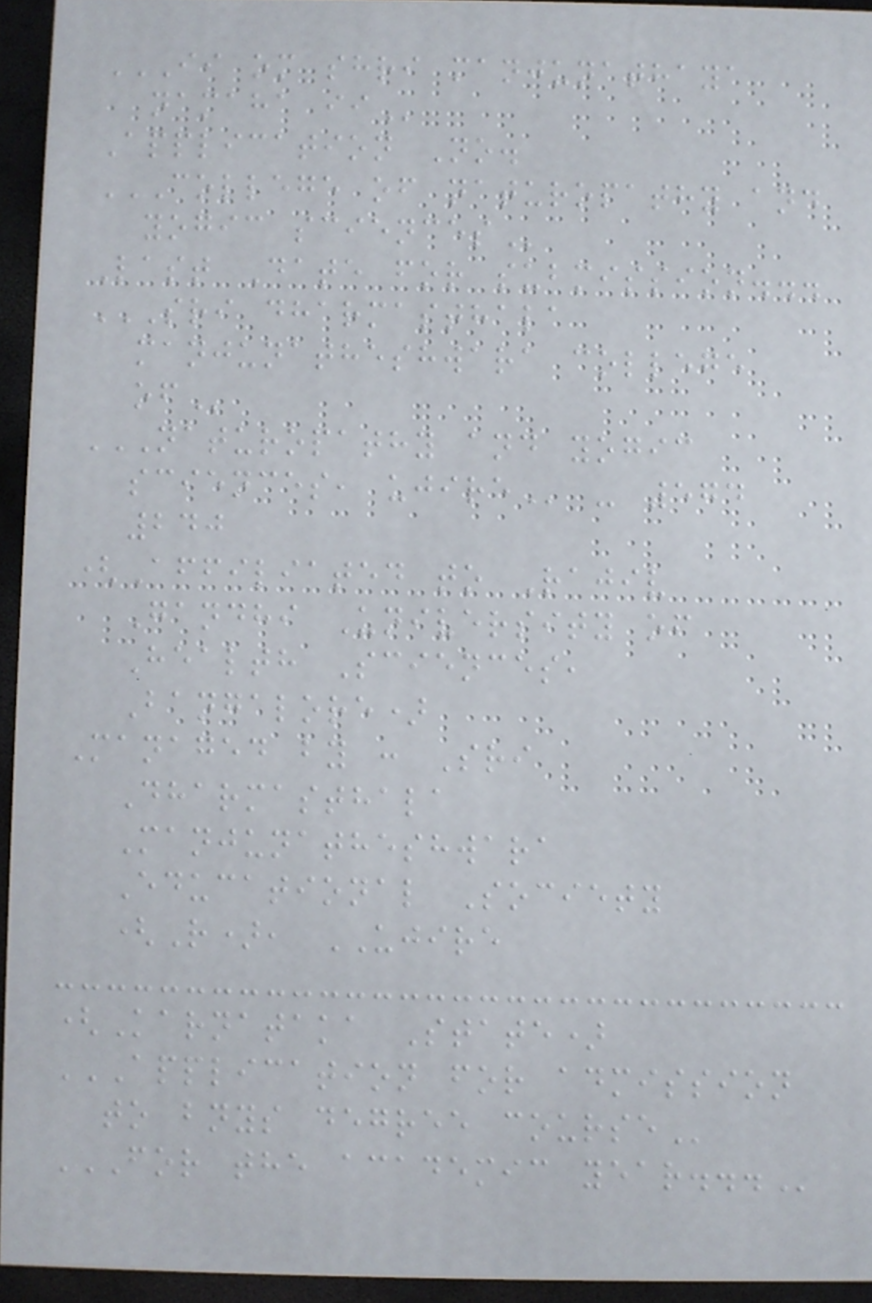II OM SHRI MANJUNATHAYA
NAMAHA II
Application No.
COLLEGE OF NATUROPATHY AND
YOGIC SCIENCES
Last Date for submission...
SRI DHARMASTHALA
MANJUNATHESHWARA COLLEGE
OF
NATUROPATHY AND YOGIC
SCIENCES, UJIRE - 574
240
(Affiliated to Rajiv
Gandhi University of
Health Sciences,
Bangalore)
Managed by : Sri
Dharmasthala
Manjunatheshwara
Educational Society
(R), UJIRE
(Karnataka State)
APPLICATION FOR ADMISSION
TO BNYS DEGREE COURSE
FOR THE ACADEMIC YEAR...
